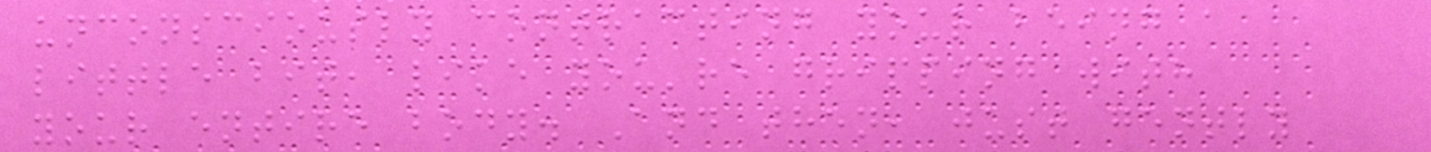unconsciously contracting your being a
little bit, like you're gripping with
your entire body. And then, just gently
